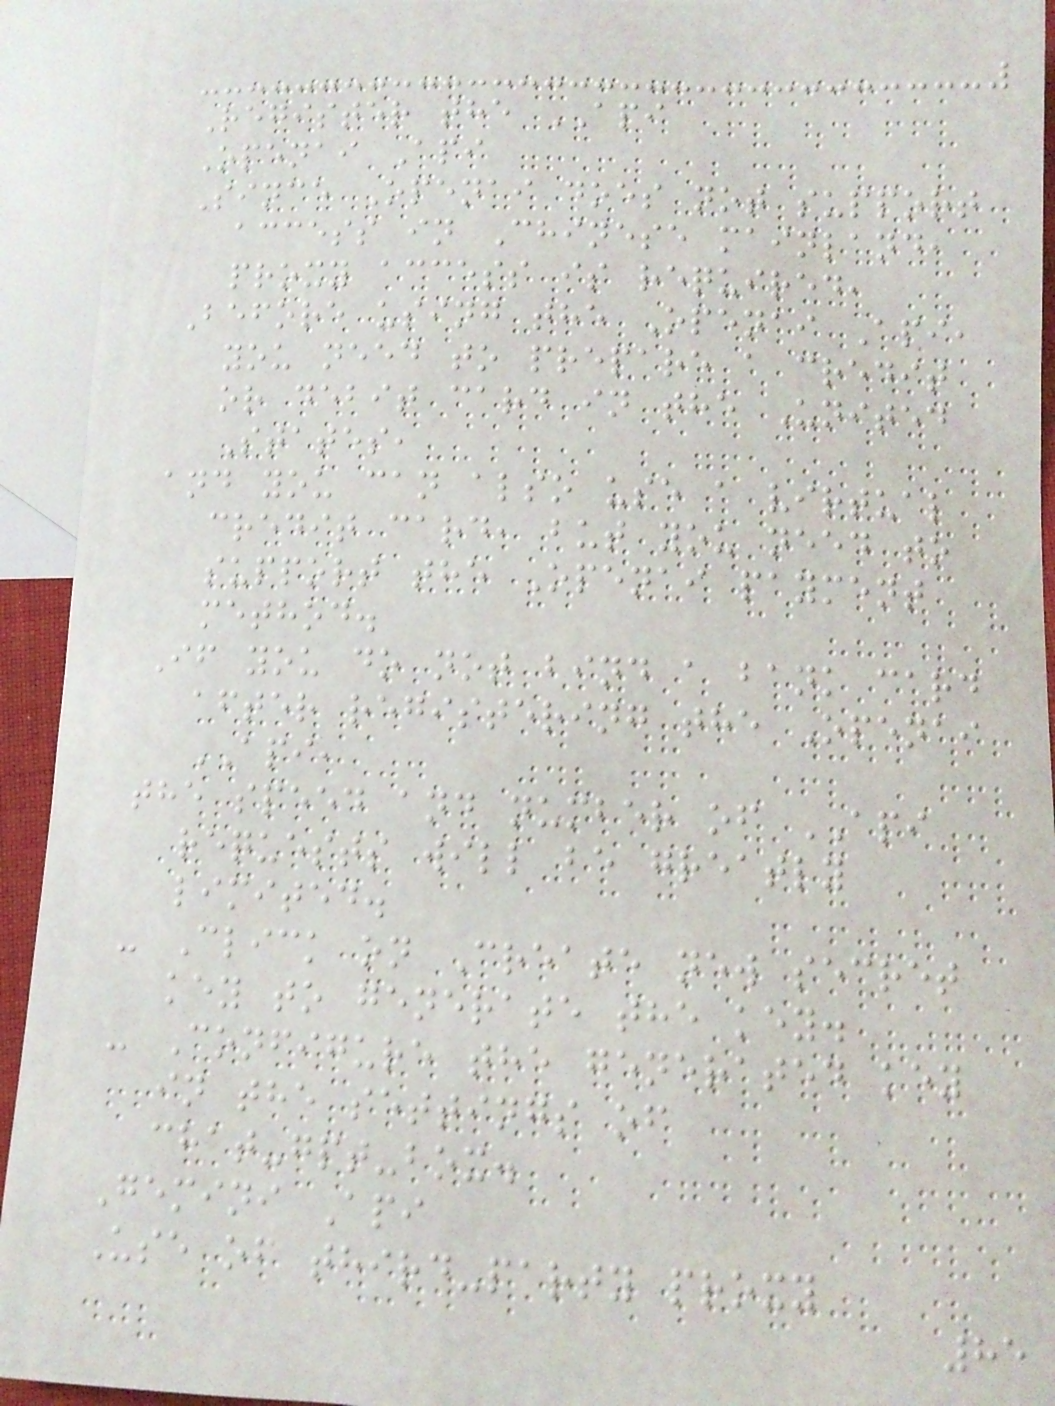Register the API
Openai Api
Since Openai does not support
access in Chinese mainland,
proxy access is required,
Before using the Openai Api,
you need to prepare a credit
or debit card in the United
States,
and you can also use a virtual
credit card, but you need to
support the Openai payment
method.
If you do not bind a bank card
after registering the Openai
API,
the speed and number of API
requests will be greatly
limited.
- Click on Create new secret
key to generate the key.
- Configure the generated key
in the settings of
chat-gpt-box.
Gemini Api
Use of third-party proxy
85
